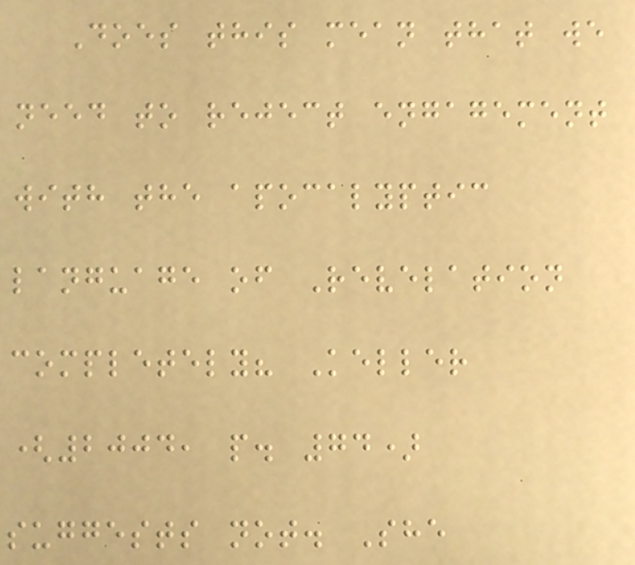Does this mean that we
need to reject engagement
with the apocalyptic
language of Revelation
completely? Keller
(2004, p. 74)
suggests not. She
